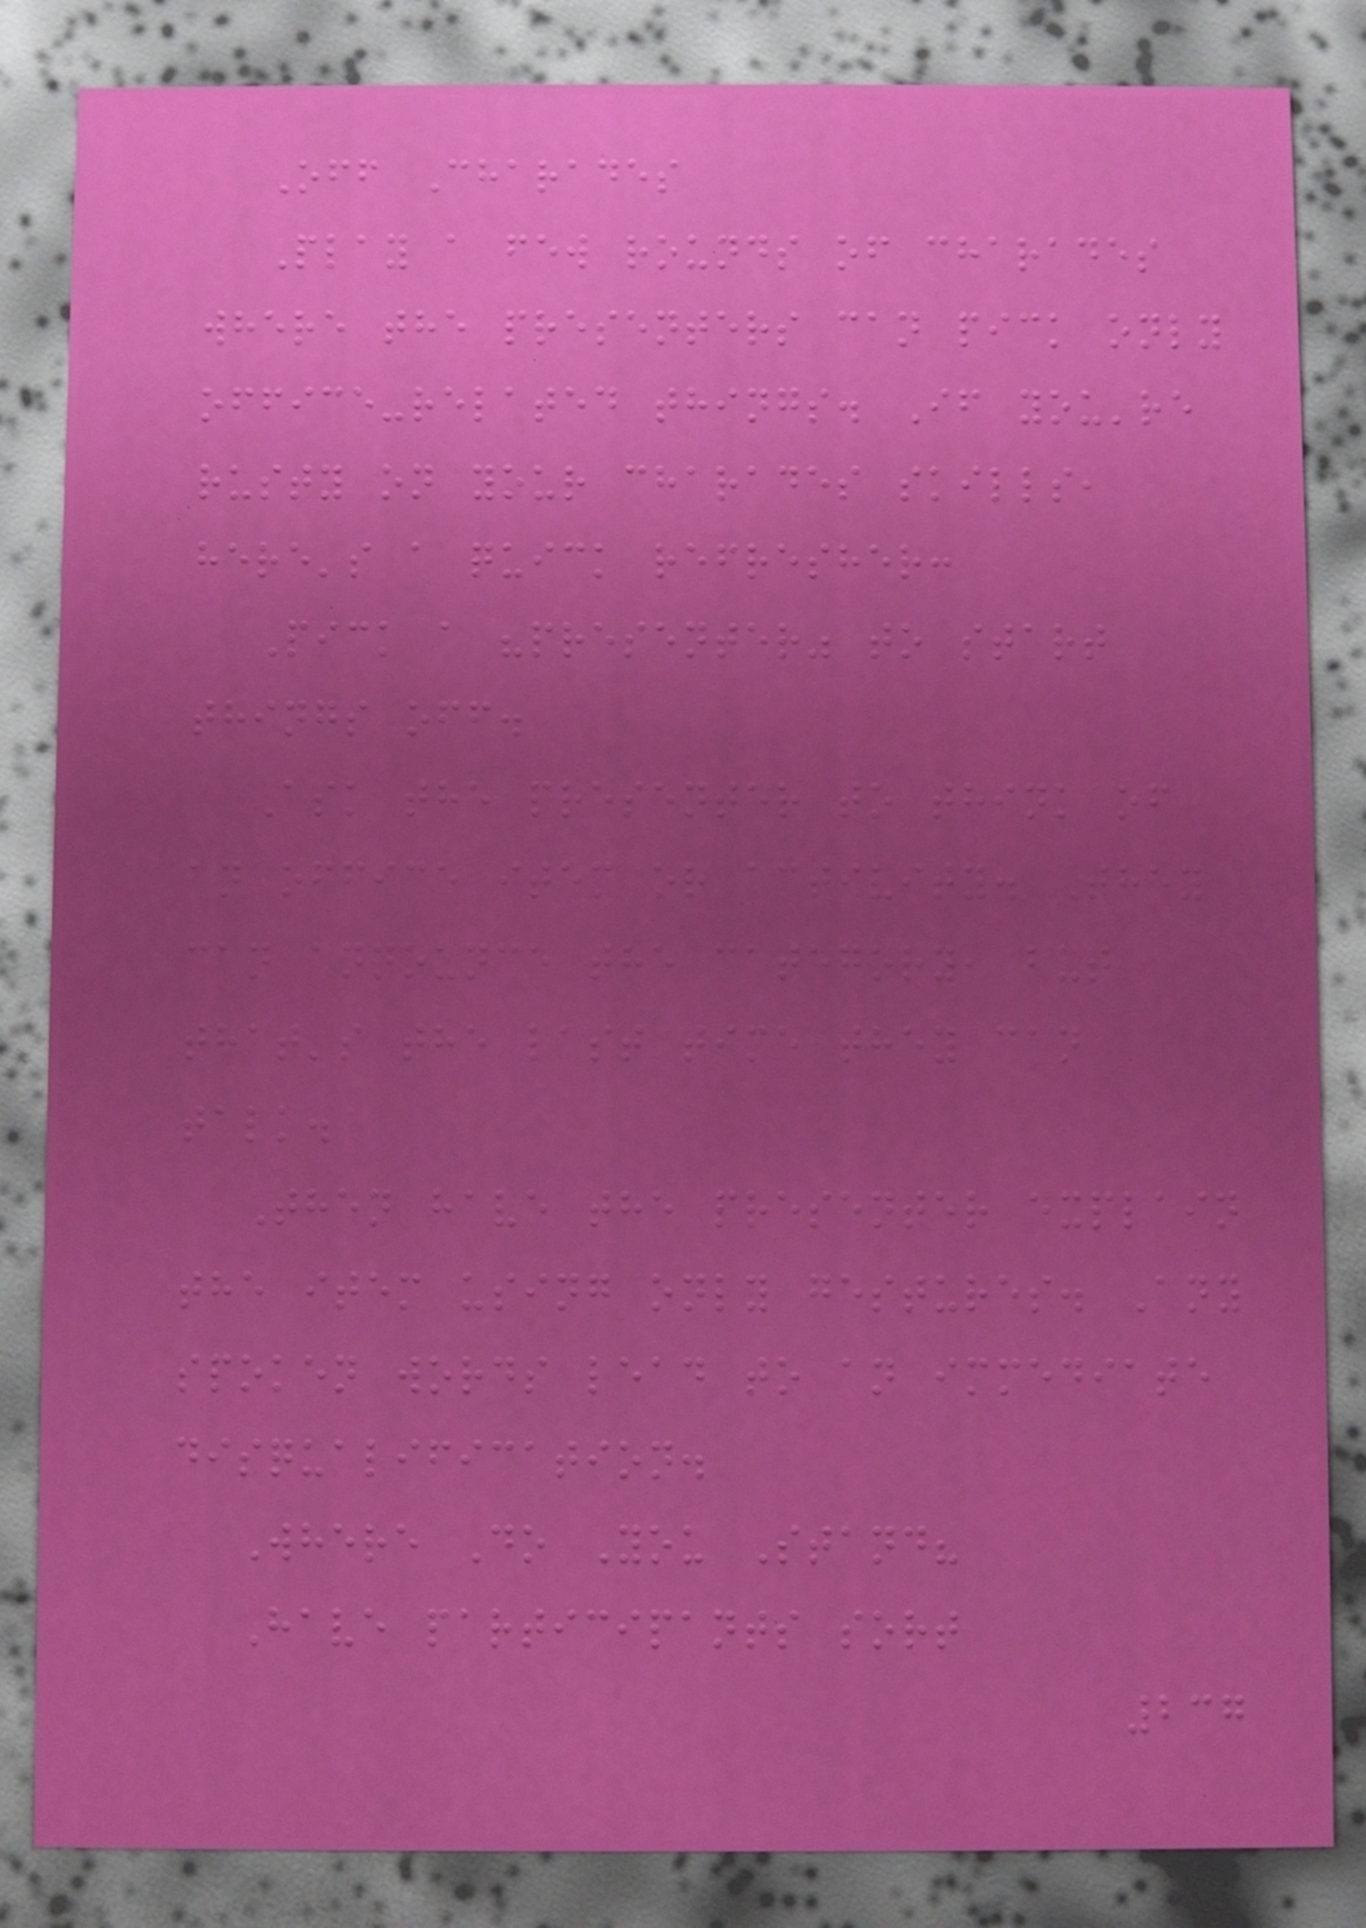Off Charades
Play a few rounds of charades
where the presenters can pick only
office-related things. If you're
rusty on your charades skills,
here's a quick refresher:
Pick a "presenter" to start
things off.
Ask the presenter to think of
an office item or activity. They
can announce the category, but
that's the last time they can
talk.
Then have the presenter explain
the item using only gestures. Any
spoken words lead to an immediate
disqualification.
Where Do You Stand?
Have participants sort
237
